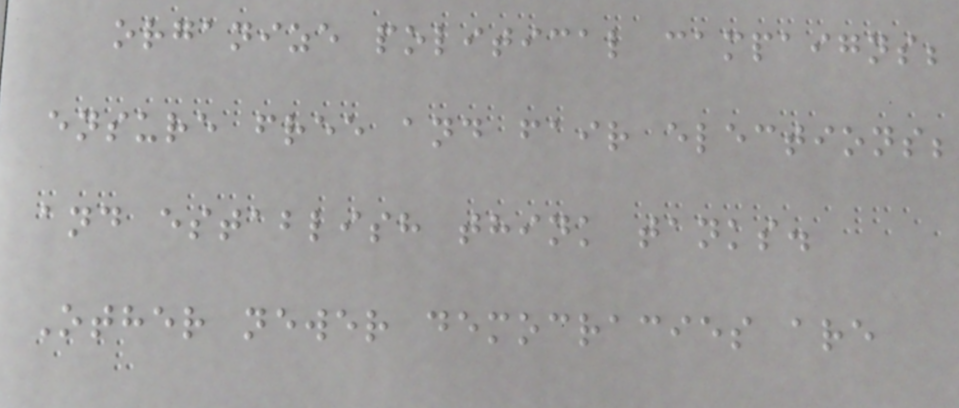organize political campaigns;
ensure free and fair elections;
and establish think tanks.
Other newer democracies are
